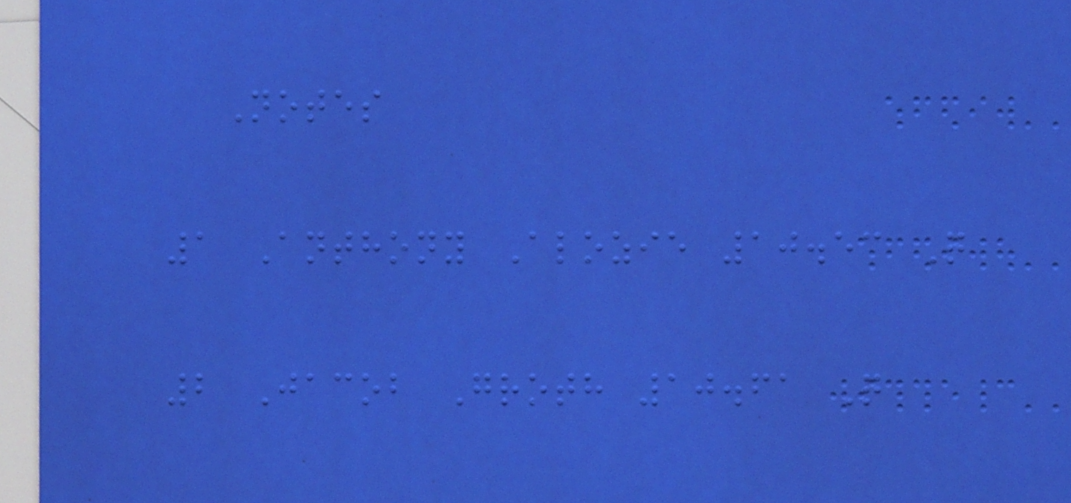Notes
1 Anthony Alozie 10.53 Q
2 Jacob Groth 10.61 Q
